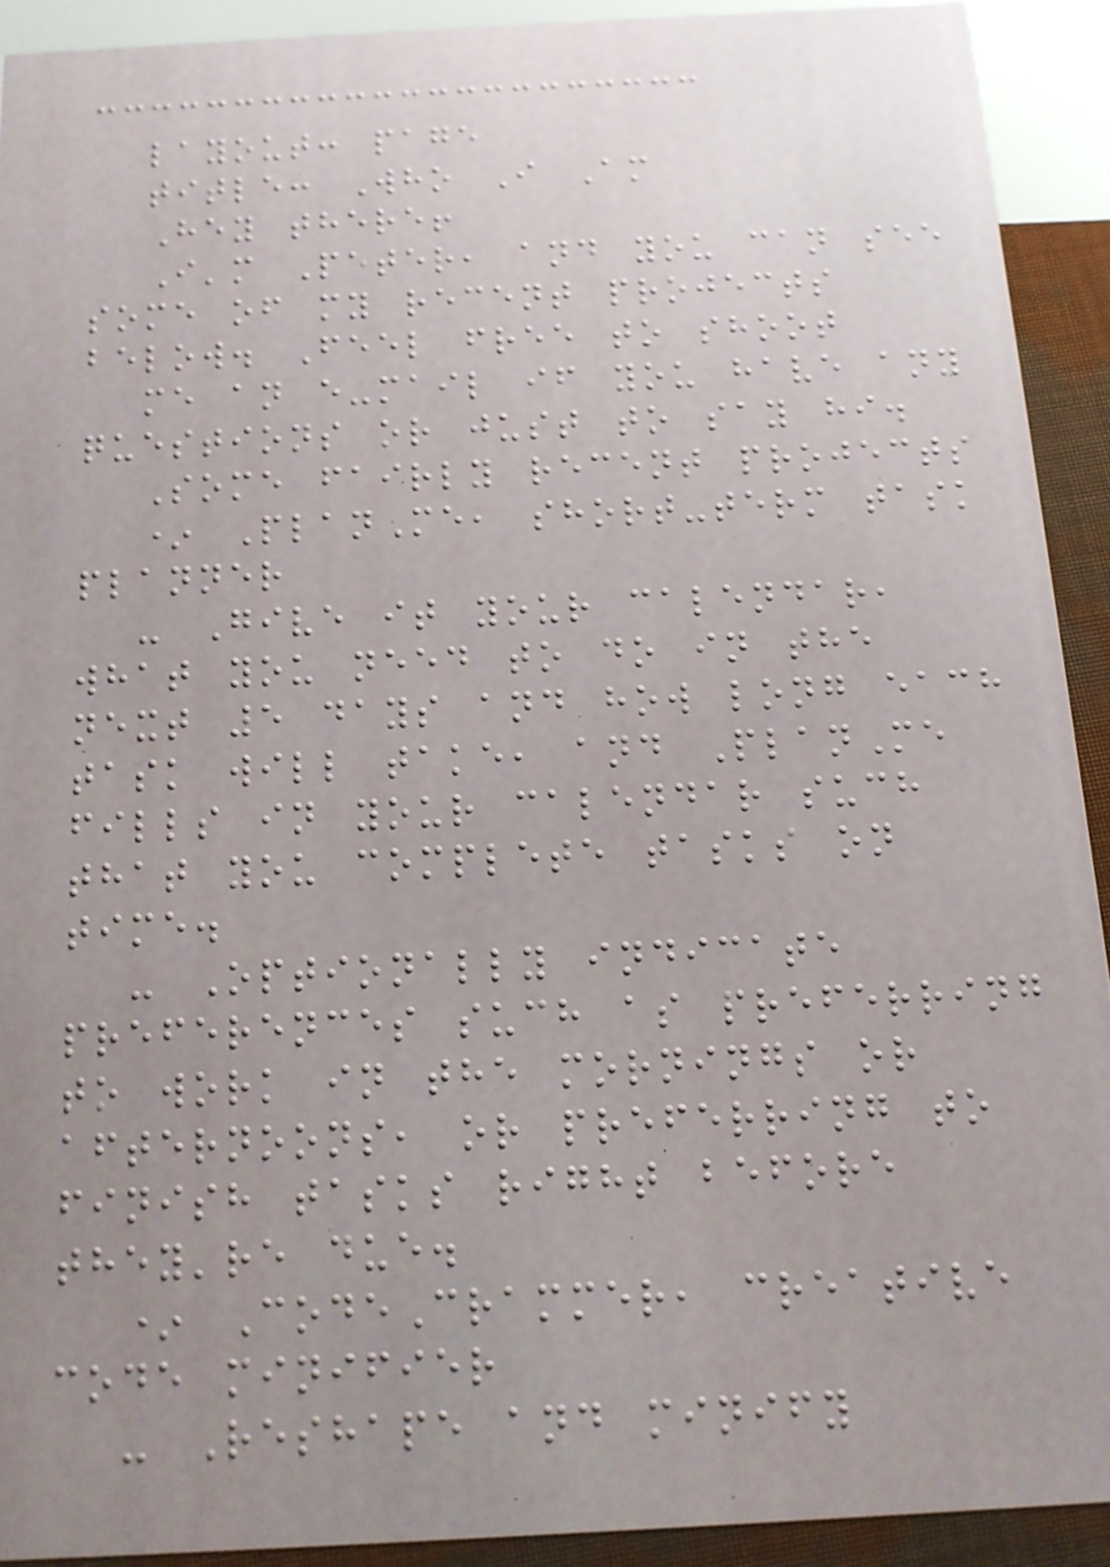layout: page
title: Who I Am
Hey there!
I'm Peter, and you can see
some of my recent projects
below. Feel free to shoot
me an e-mail if you have any
questions or just to say hi.
Some fairly recent projects
* PlanMe, short-term task
planner
- Give it your calendar,
what you need to do in the
next 5 days and how long each
task will take, and PlanMe
fills in your calendar such
that you complete tasks on
time.
- Optionally indicate
preferences such as preferring
to work in the mornings or
afternoons, or preferring to
finish tasks right before
they're due.
* CodeCrammer, creative
code minifier
- Reshape and minify
